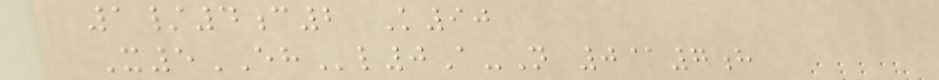1/4c2 K90
X5EHl0A-N 0@7h
